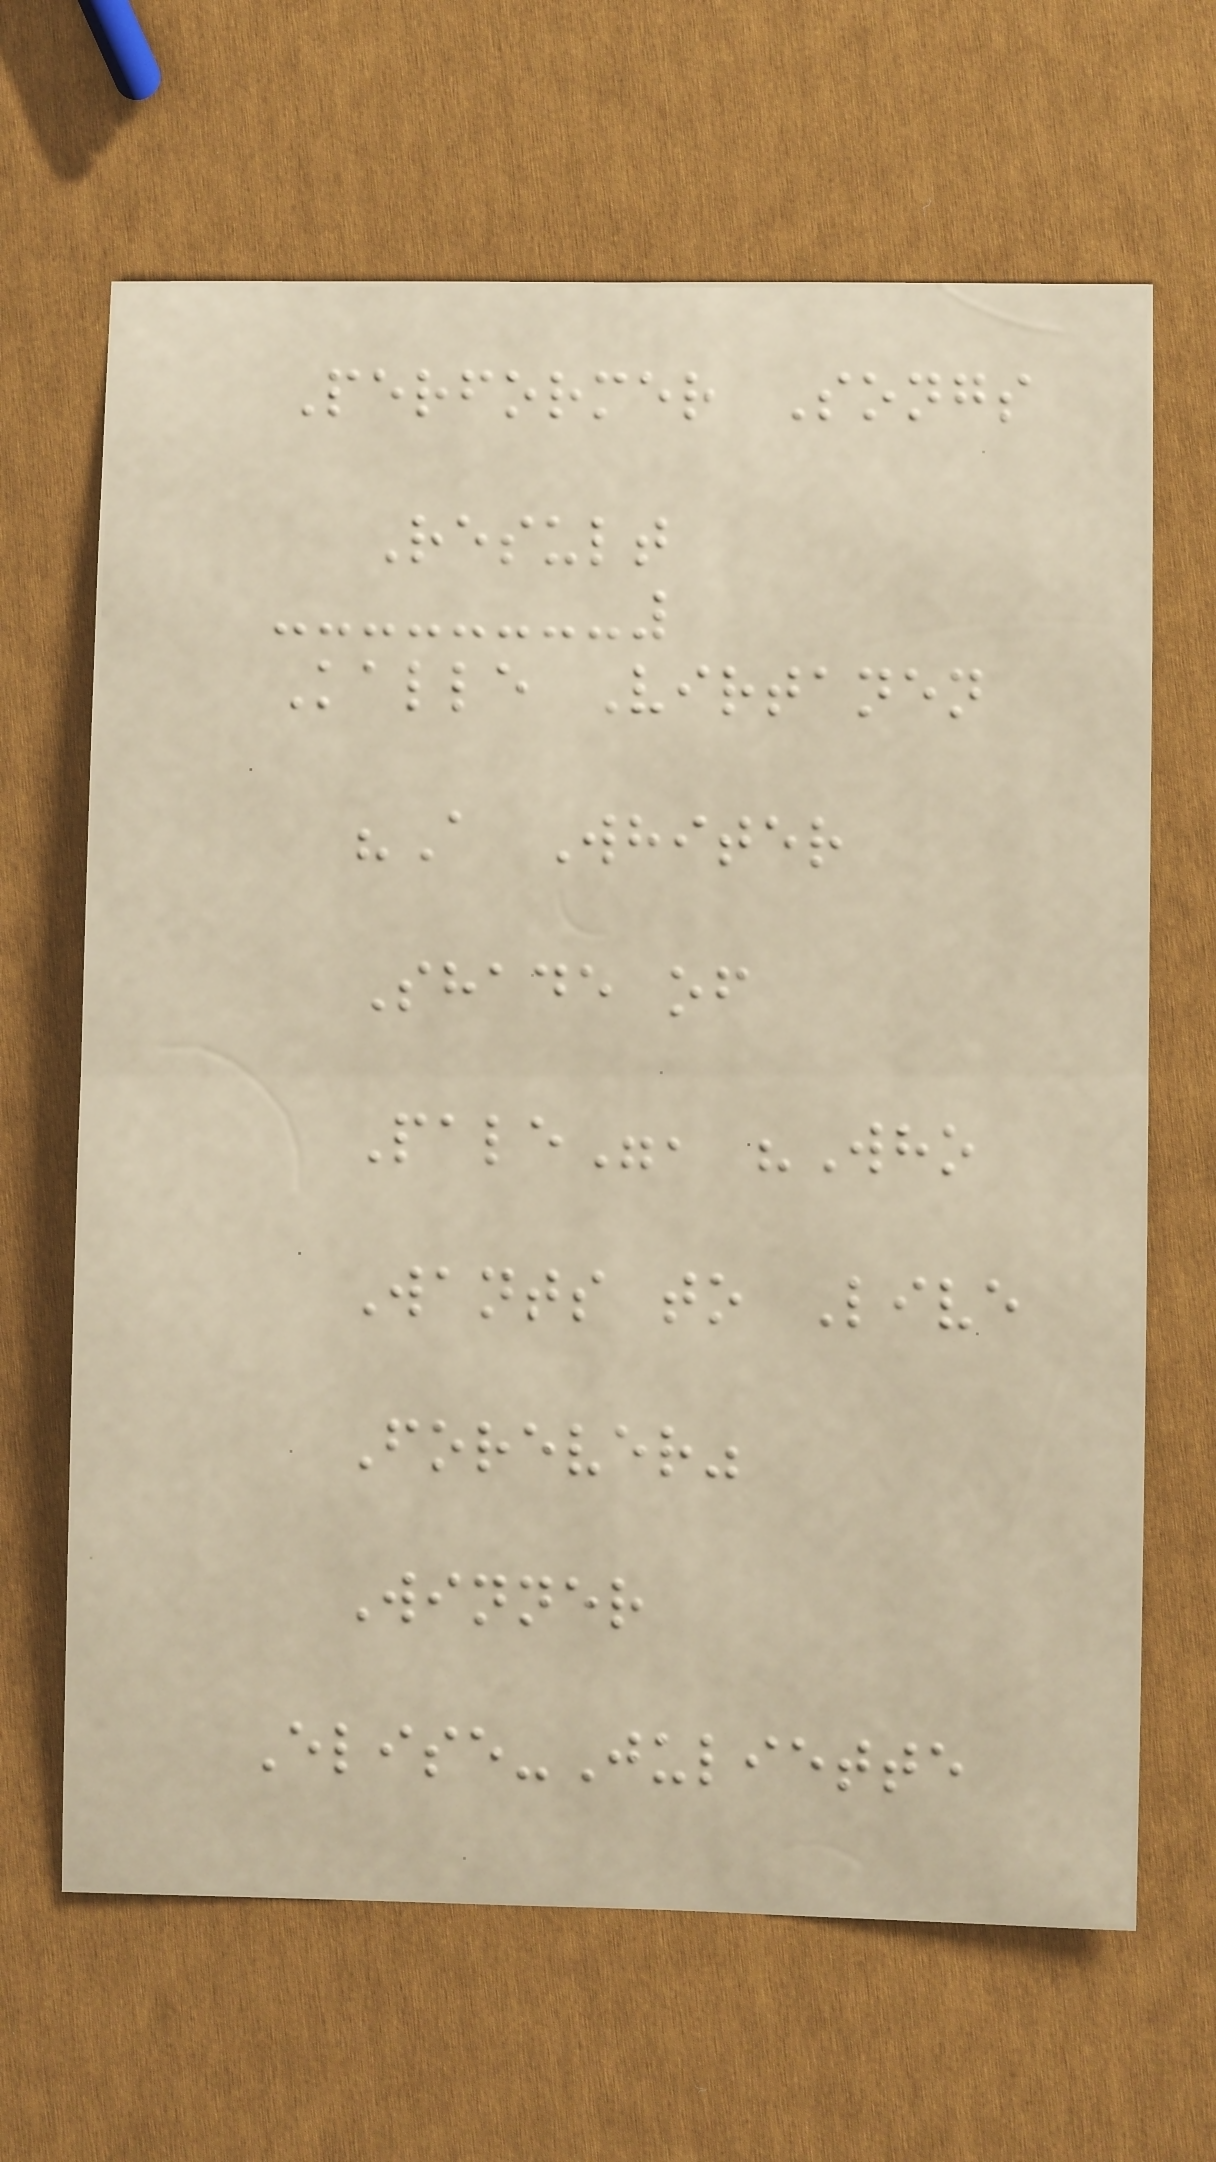Performer Songs
Result
Kalle Virtanen
"A Whiter
Shade of
Pale", "Who
Wants to Live
Forever"
Winner
Elise-Juliette
